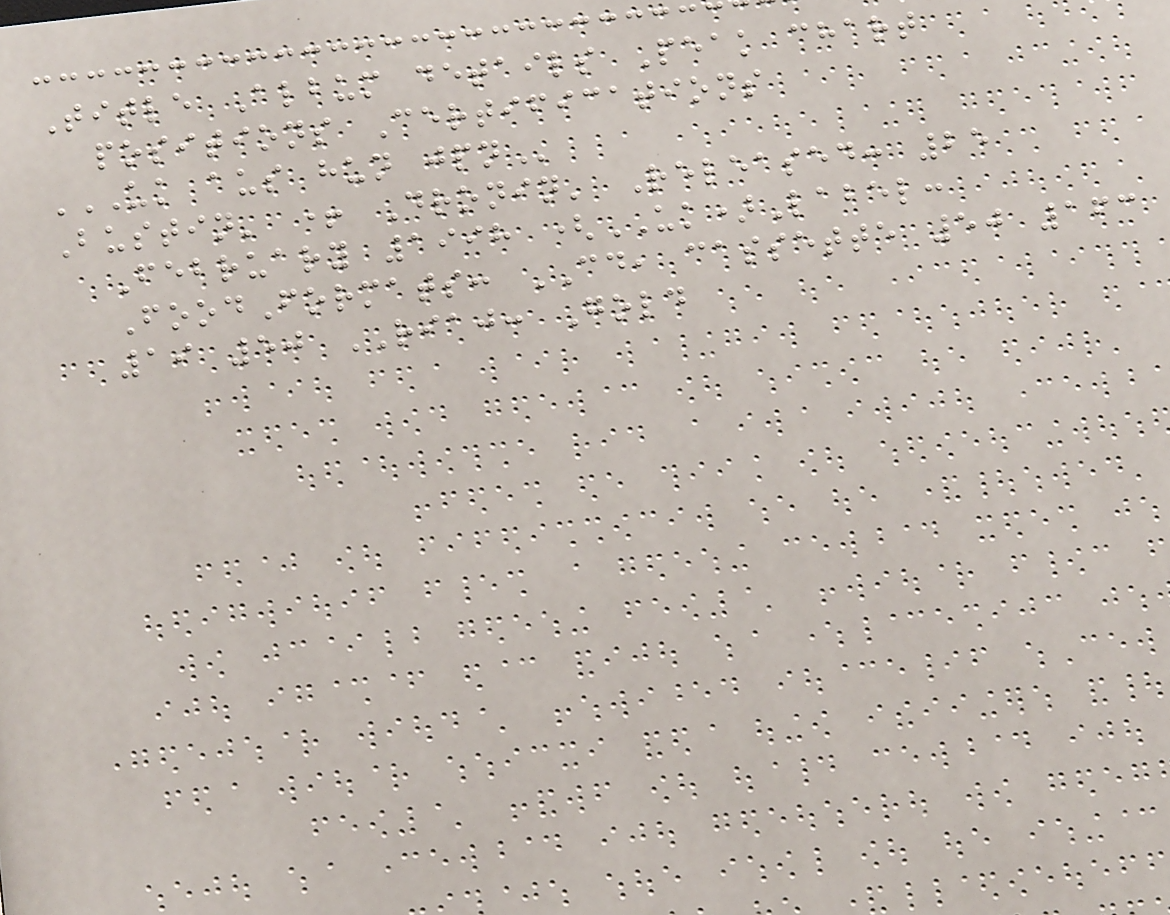Title Album details Peak chart
positions Certifications
UK AUS HUN JPN
Bustin' + Dronin' Released: 25
February 1998 (UK)Label:
FoodFormats: CD, cassette 50 163
19 50 RIAJ: Gold
